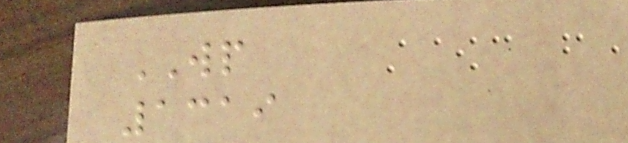WP
1319
